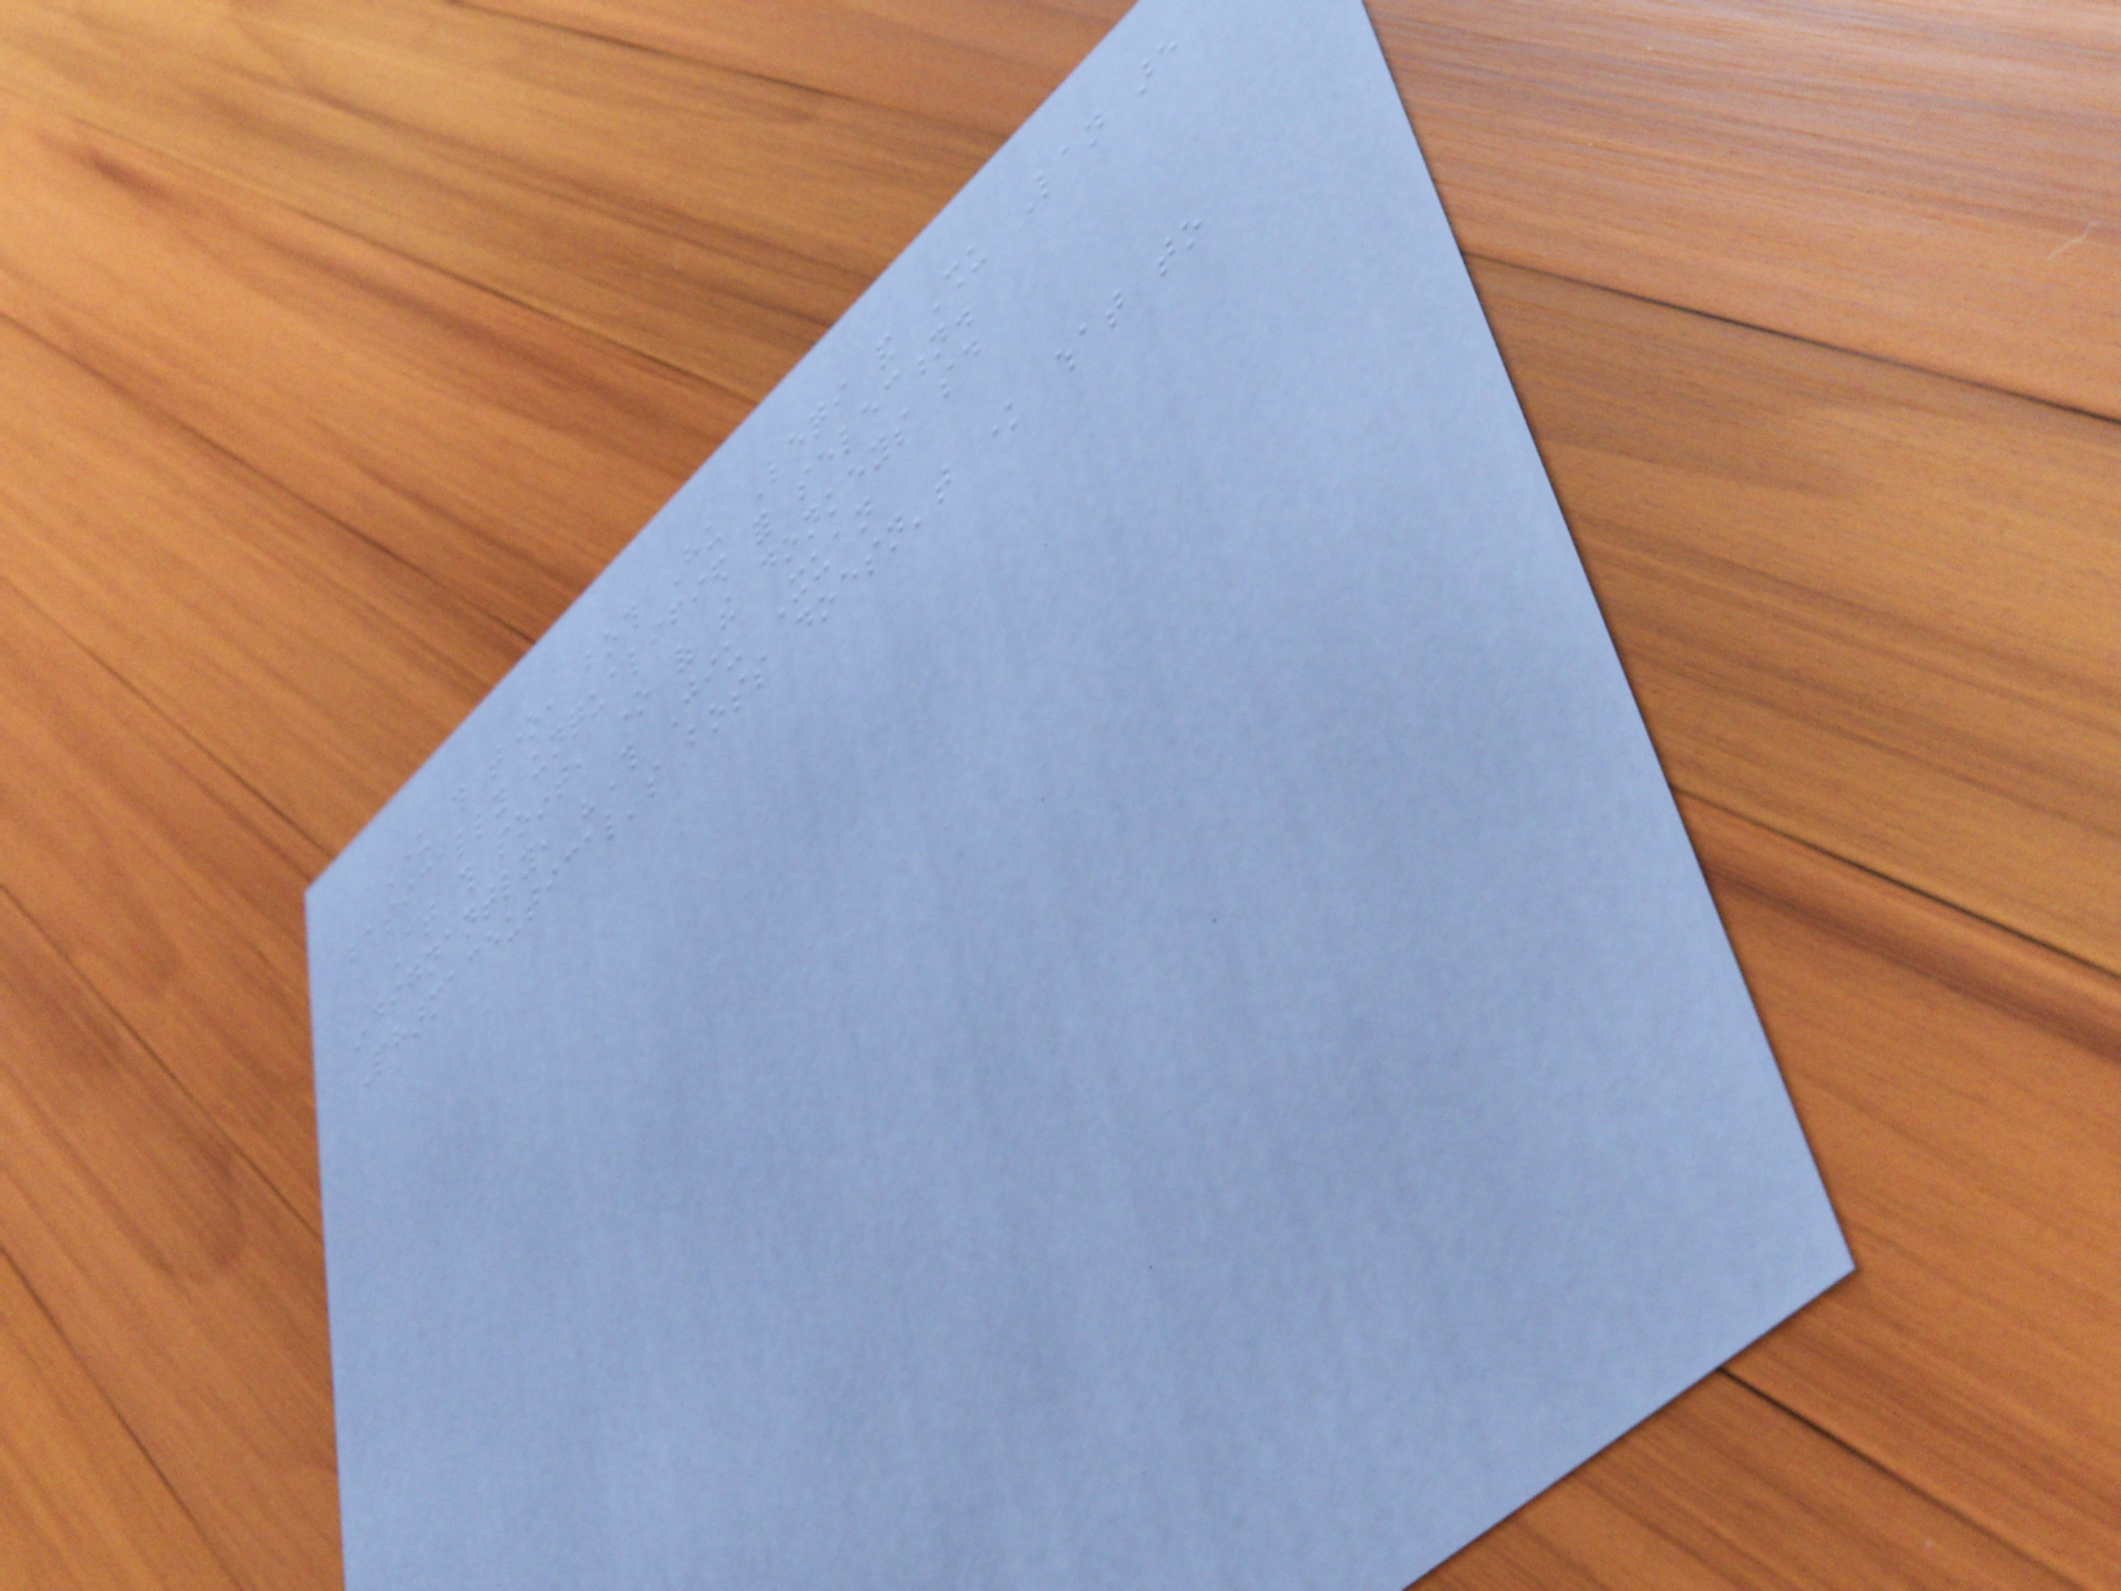Under this tone, both Hu Leqi and Shu Lan are
basically unqualified for selection.
At this point, one of the donkeys said
indignantly, "This Jiu Xuan
Pharmaceutical's boss doesn't know what to
